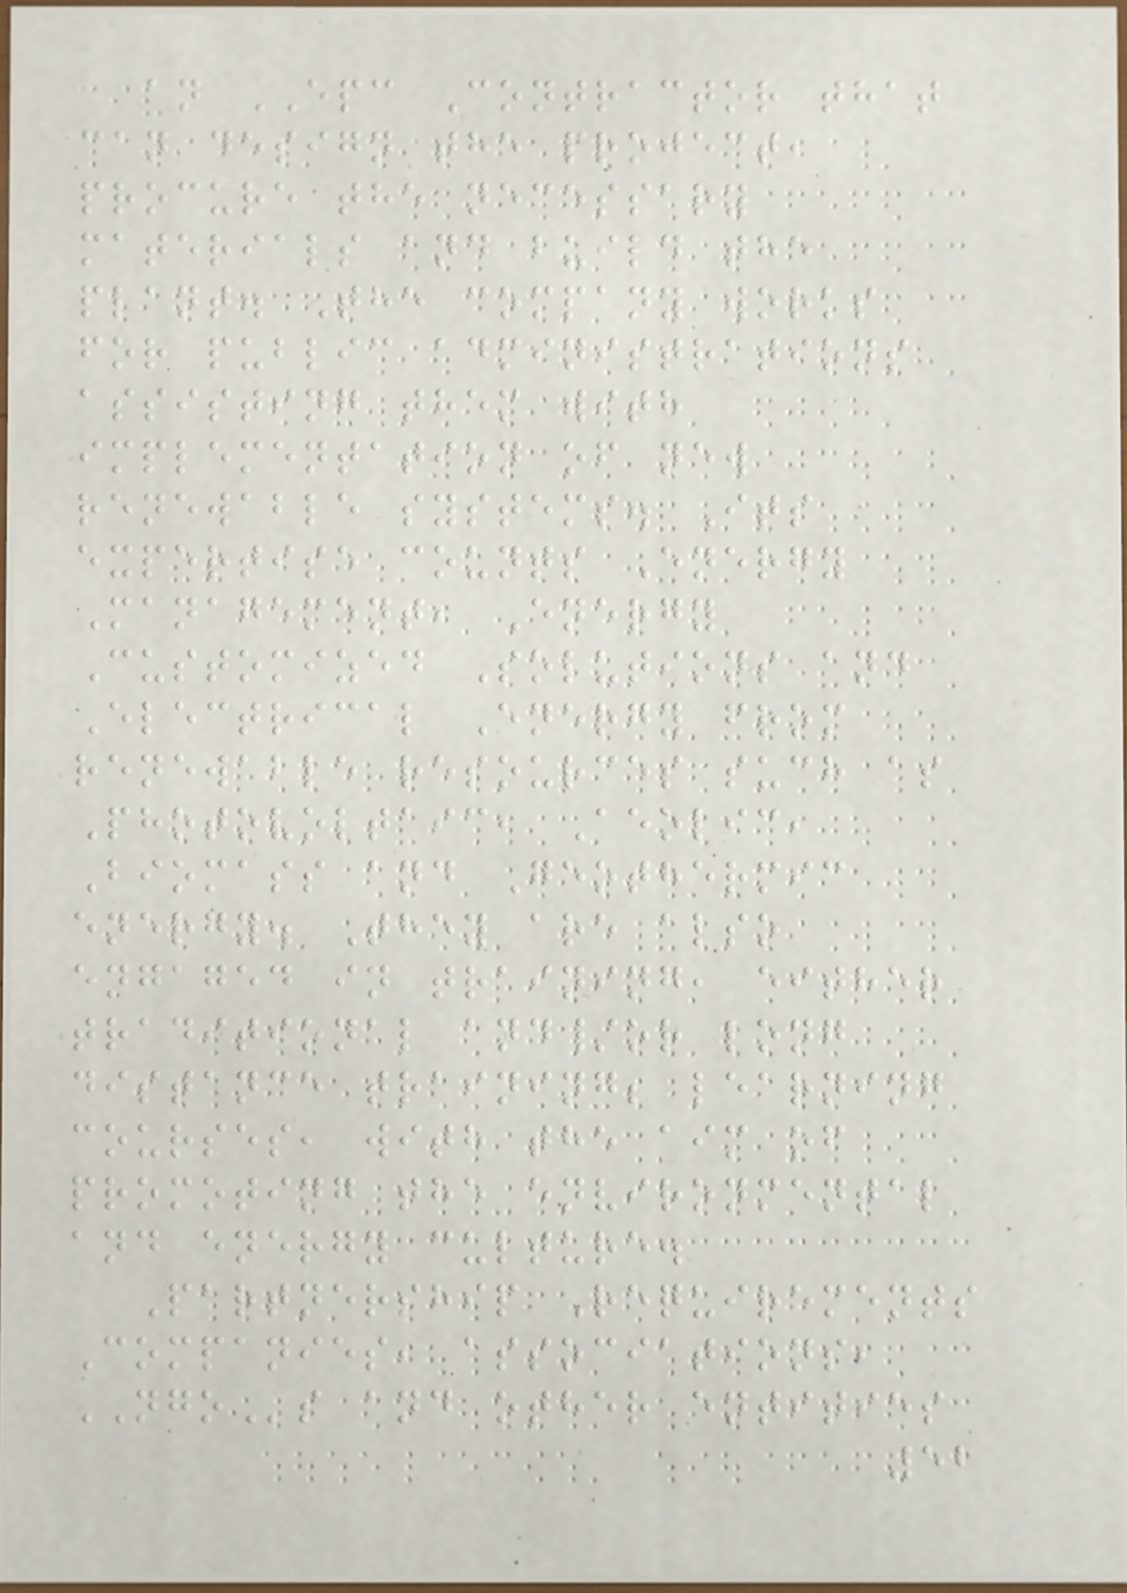an EPC Contractor that
can design the project,
procure the necessary
materials and build the
plant. The company works
for public administrations
assisting them with
implementation of new
renewable systems. Its
expertise counts Energy
Management, Energy
Customized Solutions and
Electrical Energy from
renewable resources such as
Photovoltaic, Aeolic,
Biomass and Geothermic
energy. They are also
engaged in training, either
traditional and/or long
distance training; learning
courses, with the aim of
promoting the environmental
and energy culture.
Partnership Requirements
Companies, associations,
NGOs and other entities
52
